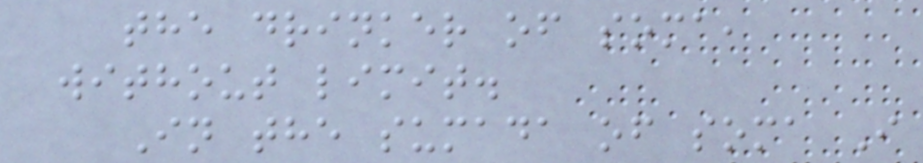the drinker of soma,
without limit.
In the sumada of soma I
